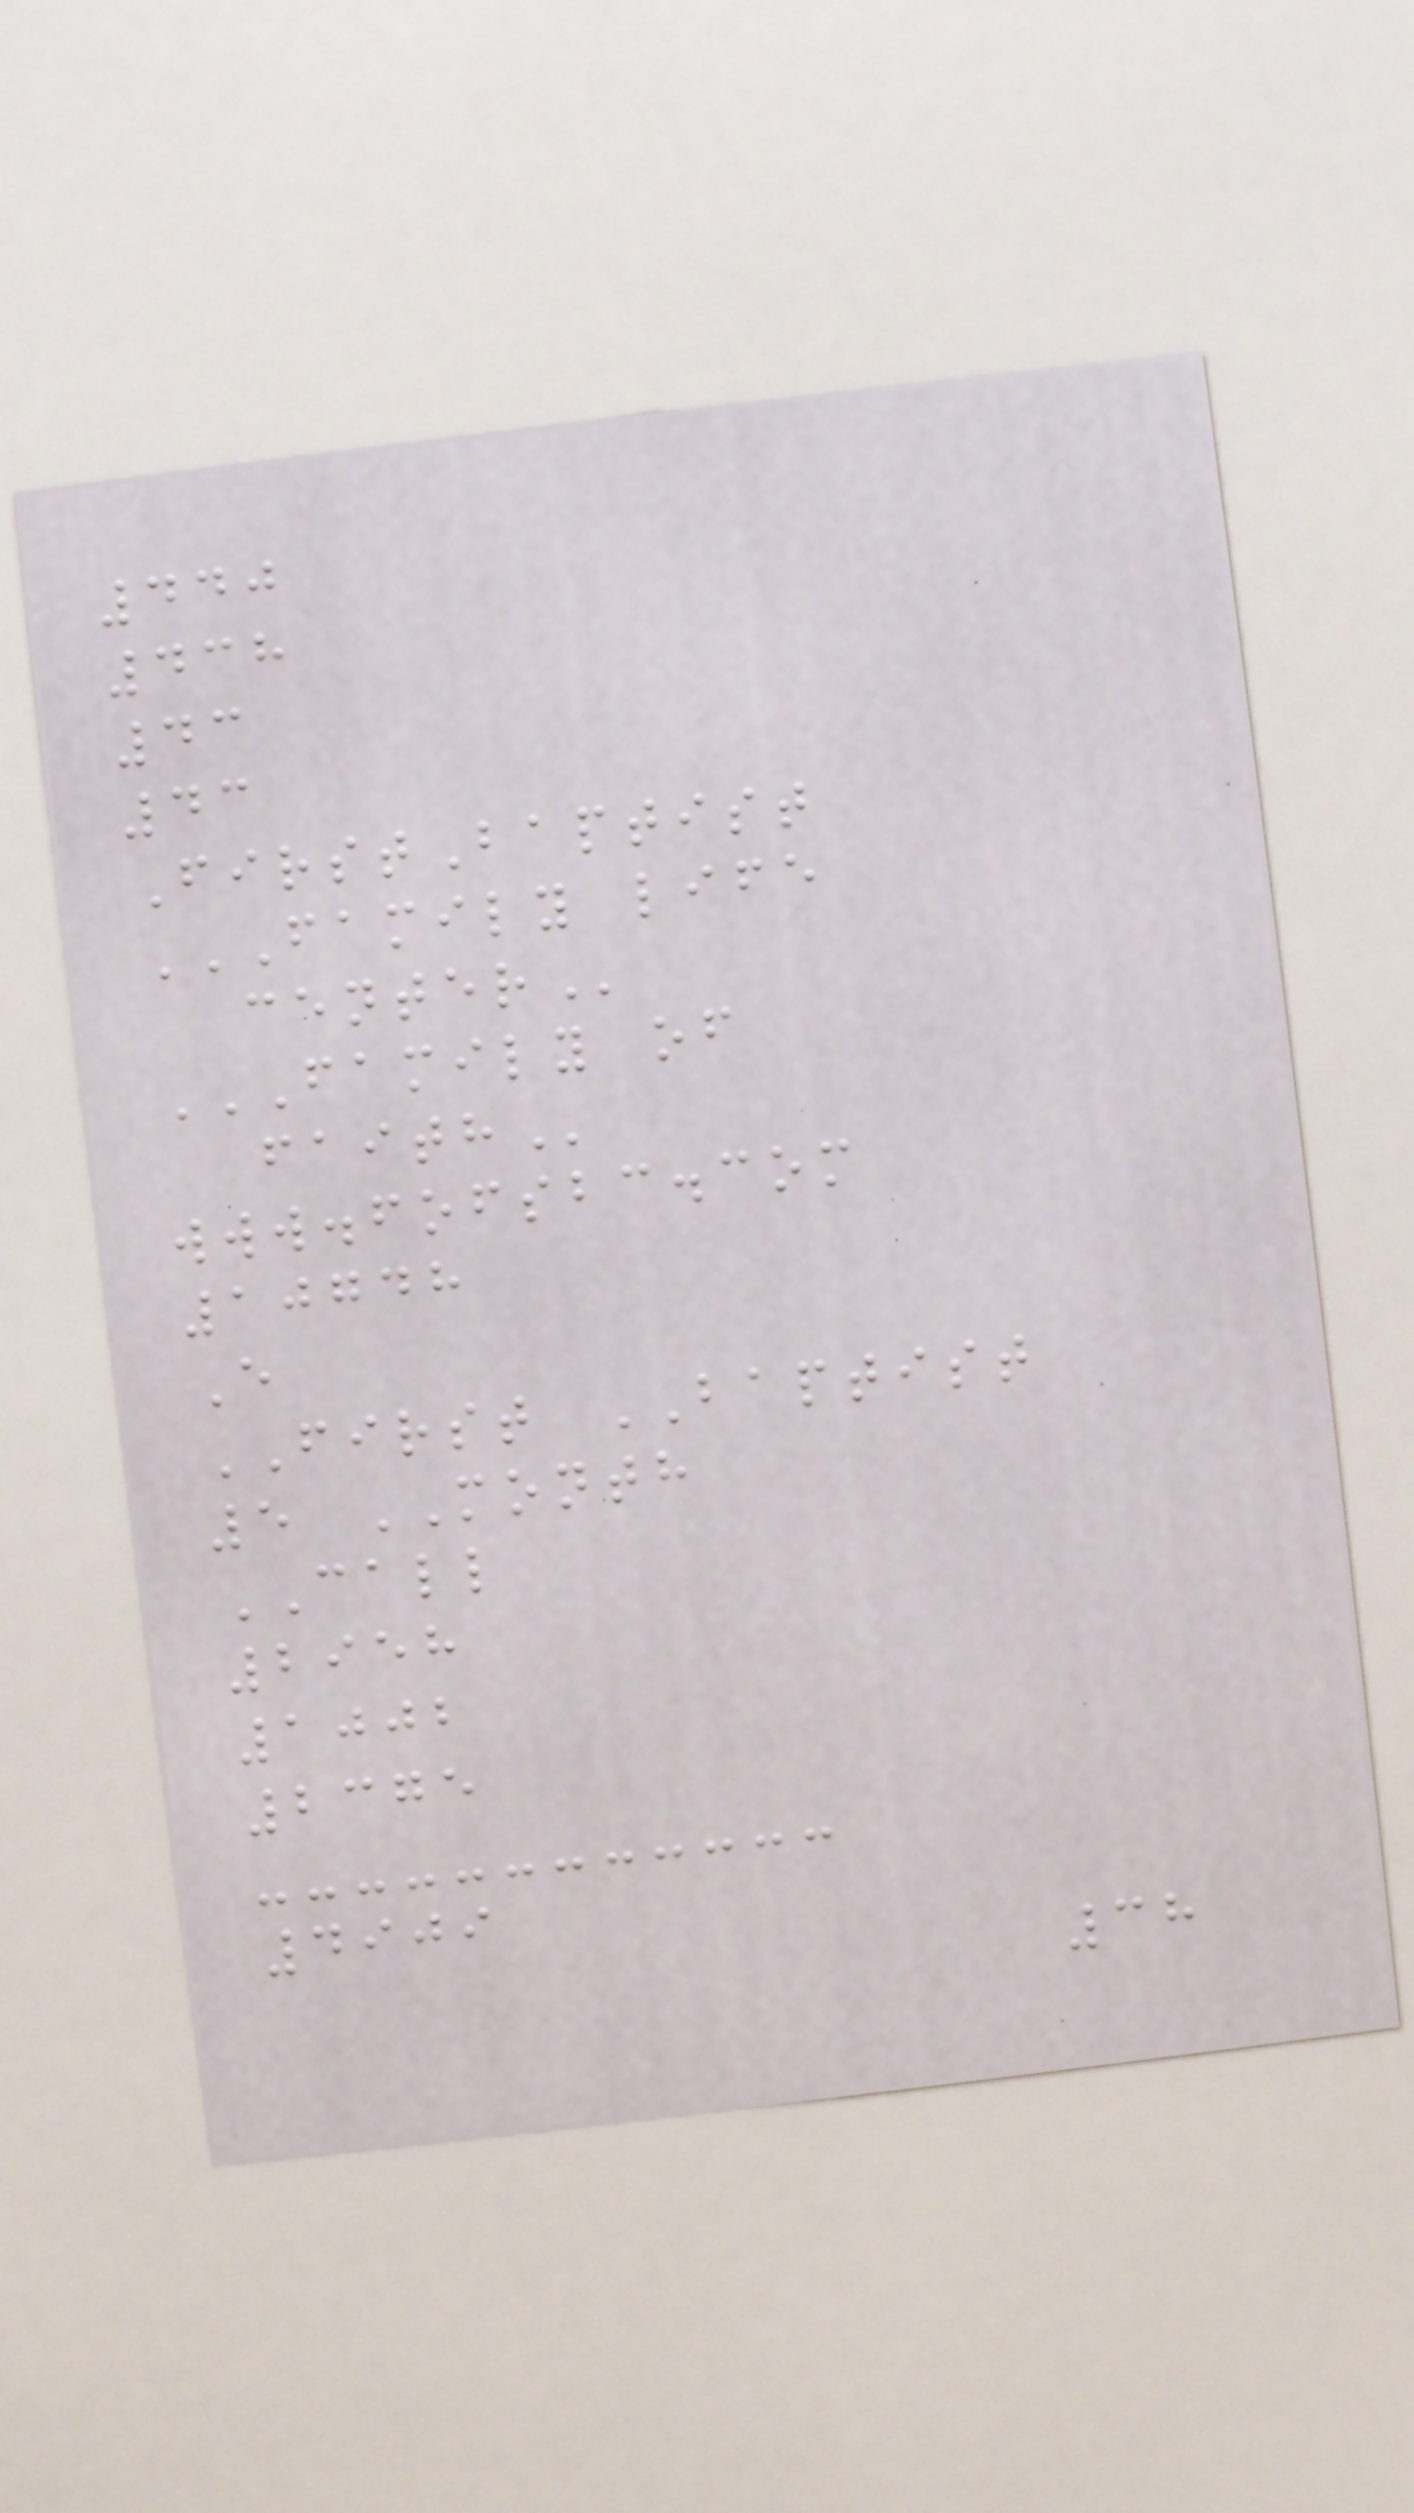440
438
43
43
FirstBaptist
FAMILY LIFE
CENTER
FAMILY OF
FAITH
www.fofsbc.com
10748
E
FIRST BAPTIST
5 MONTH
CALL
2958
1002
2375
4909
38
